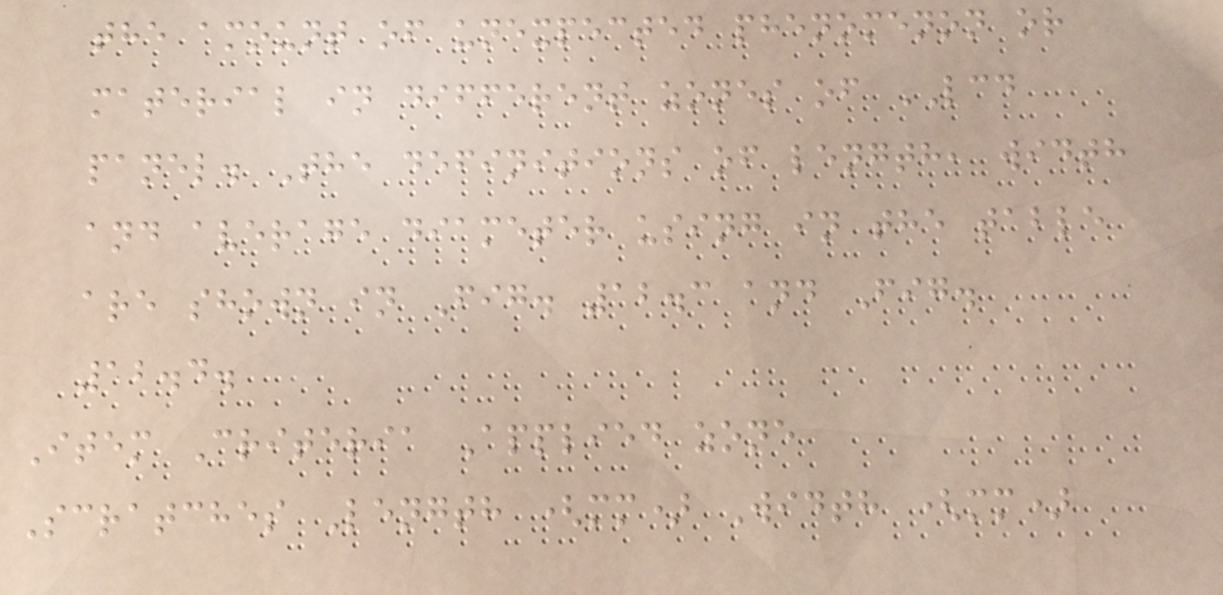the amount of unexpected phenomenon or
material in different zones of LCD
panel. The definitions of length, width
and average diameter using in the table
are shown in Fig. 12.3 and Fig.
12.4.
Item Criteria Applied zone
Scratches Length (mm) Width (mm)
